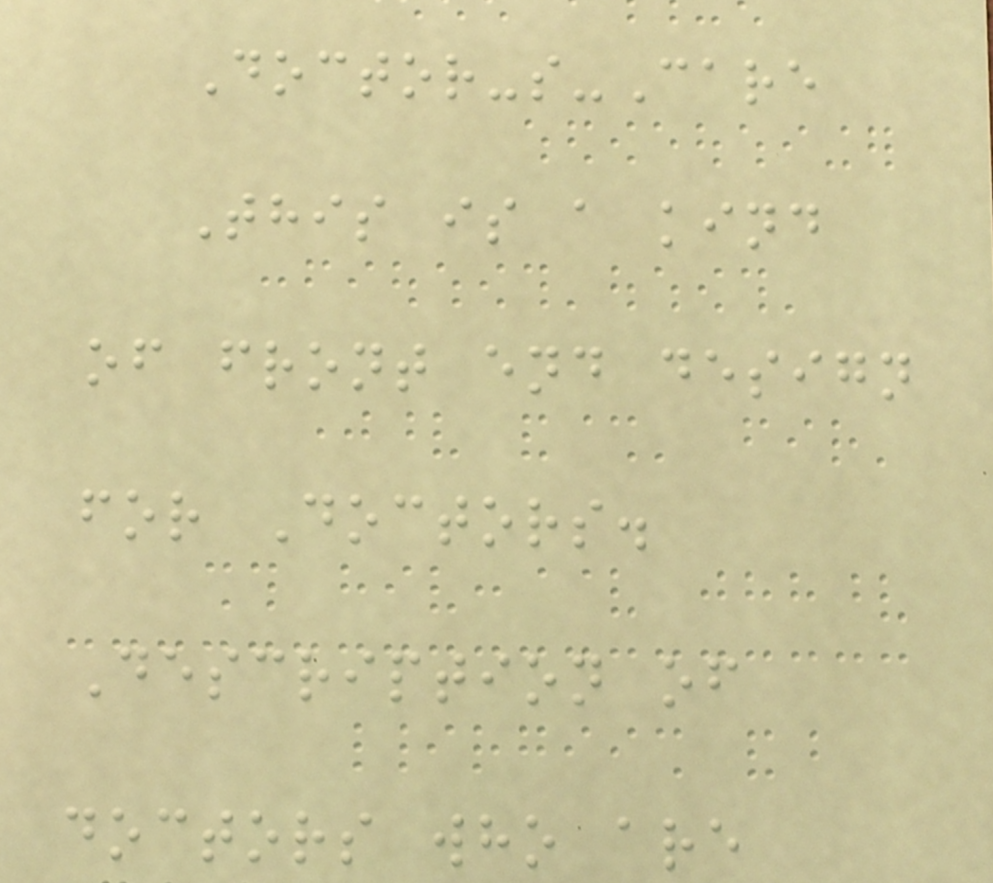Doctor-s-Care
This is a kind
of front end design
for Doctors.
Description of
doctors who are
